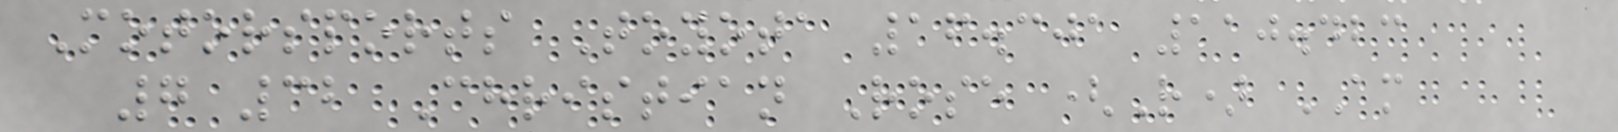Motorsports Toyota 16.301 110.423
7 32 Christian Rose (R) AM
